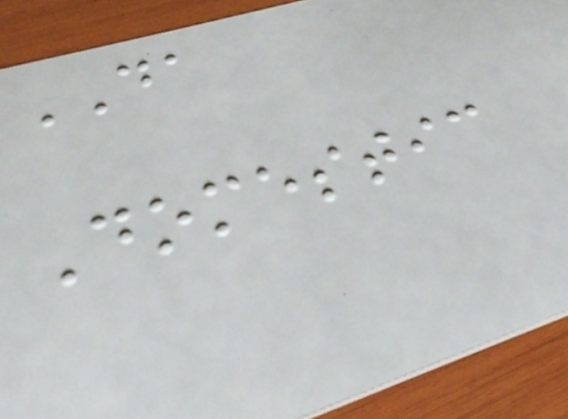DA
Domestic
